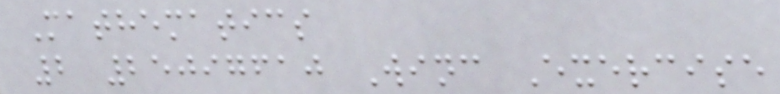Mathematics
2 25097610 Winc Exercise
